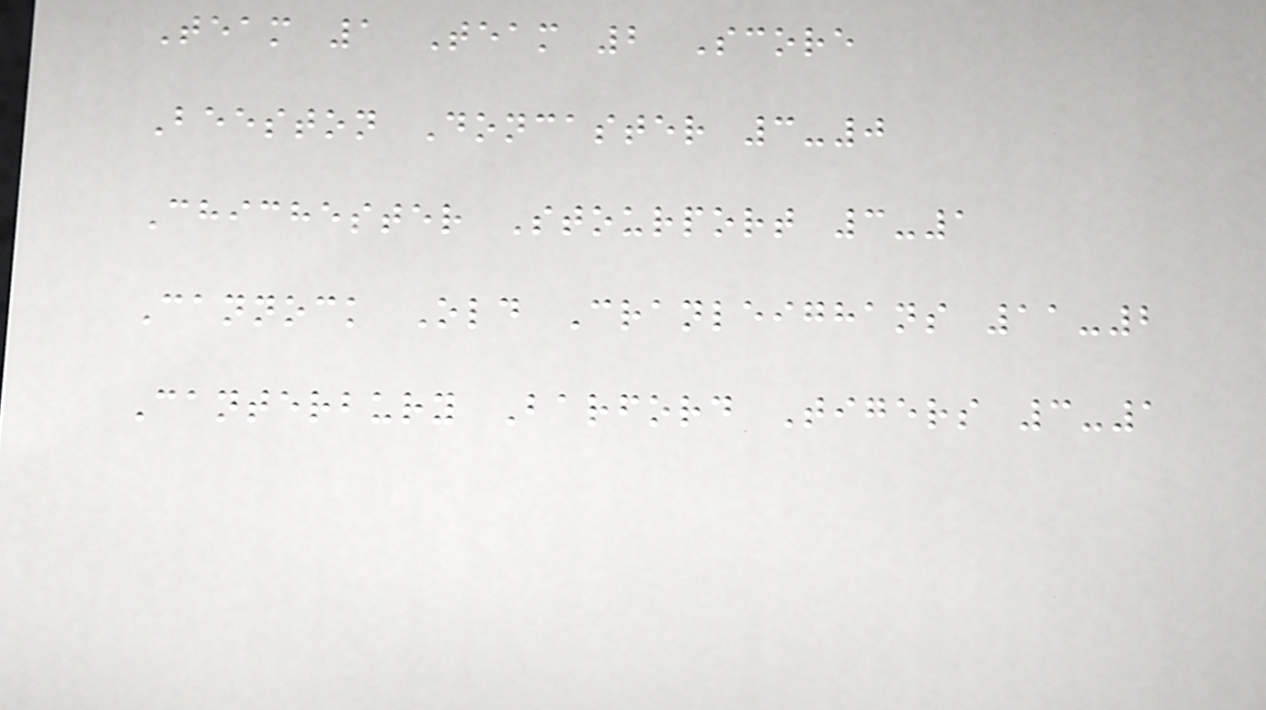Team 1 Team 2 Score
Beeston Doncaster 3-0
Chichester Stourport 3-1
Cannock Old Cranleighans 11-2
Canterbury Barford Tigers 3-1
